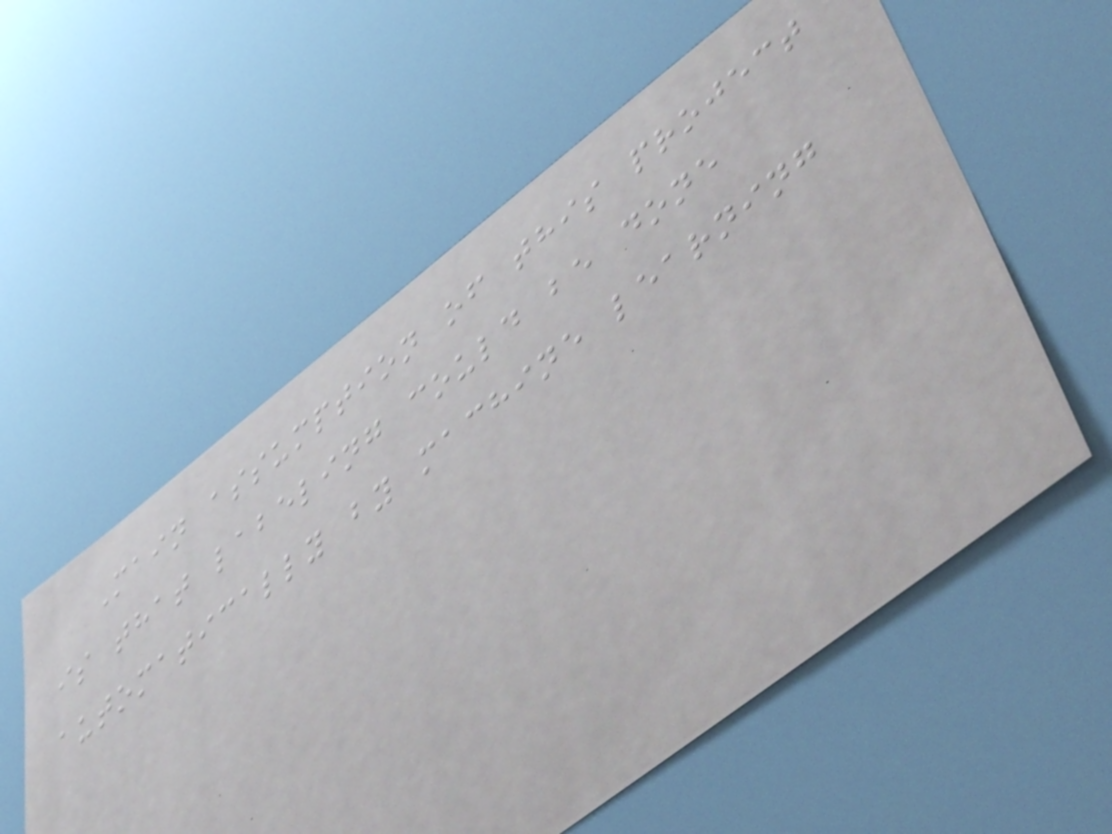Main assumption of this project
is that labeling could be done
automatically by machine learning
